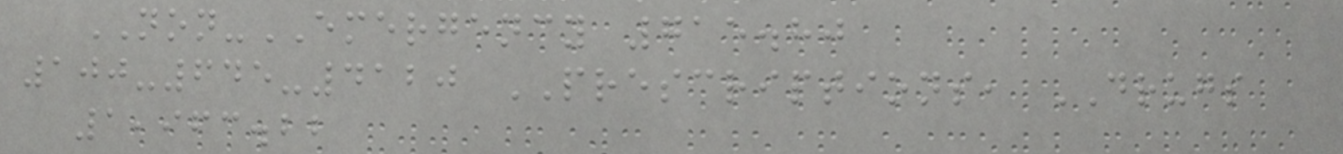NON-EMERGENCY 715.80
100-645-4120 PRESCRIPTIONS, DRUGS
1,963.22
